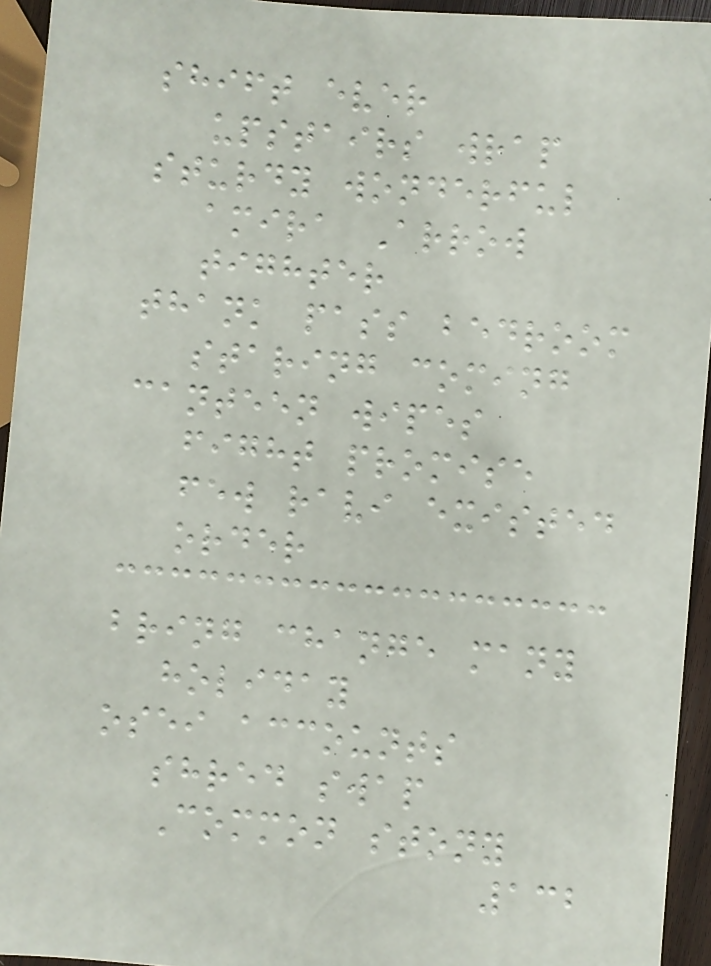shift ever
upstairs wrap
sturdy wonderful
amira Arrow
tighter
thank pass bedroom
staring coming
canteen wipes
fight promise
few ravi existed
order
bring change many
holiday
osei accounts
shred swap
Common stony
132
